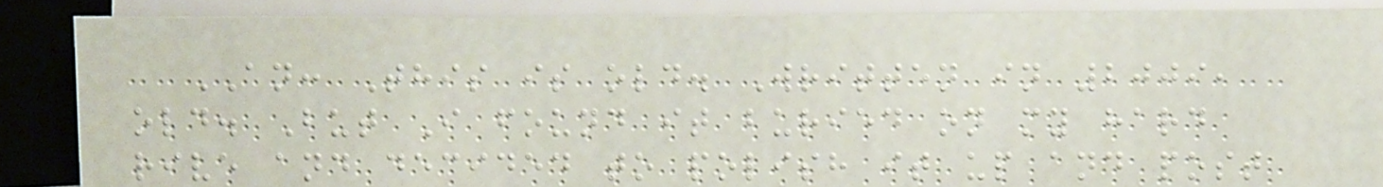AN: This is old. Written in 2009,
old. But I found it buried on my hard
rive and decided to polish it up and post
